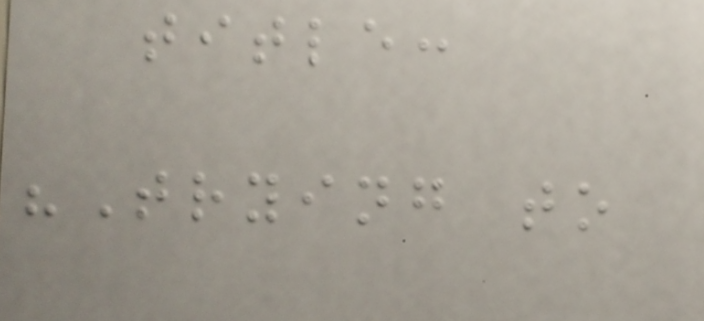title:
"Trying to
